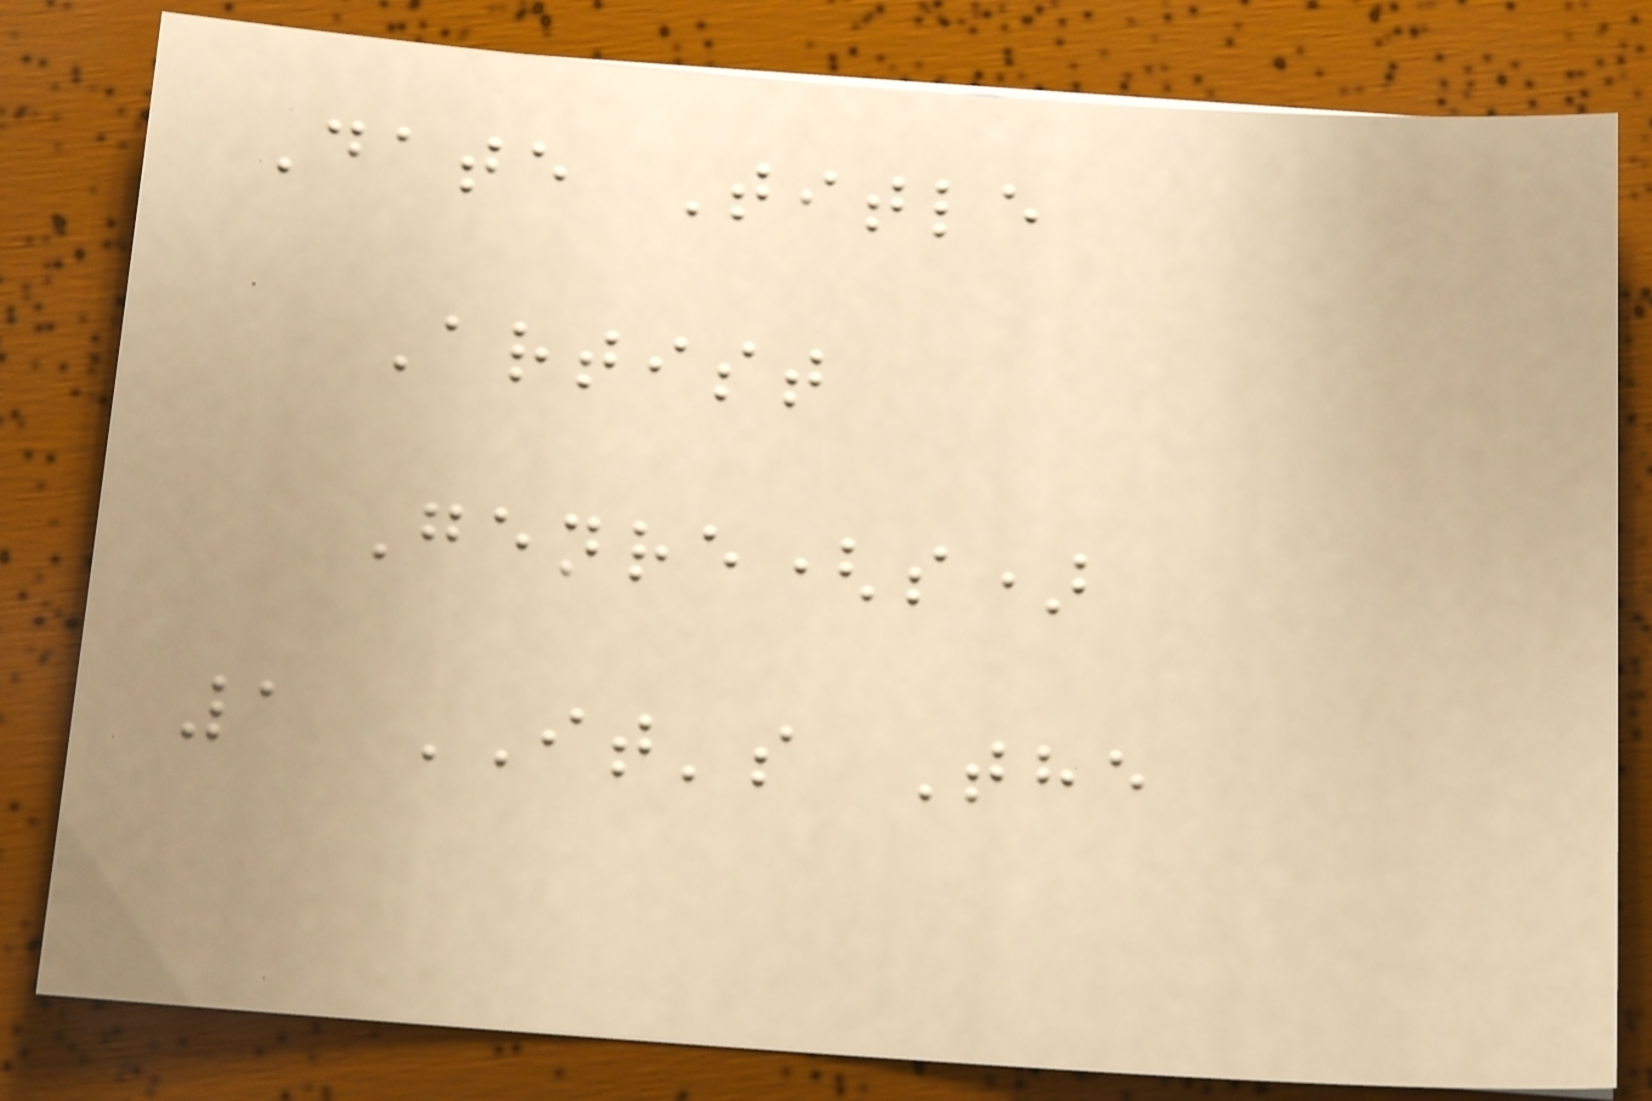Date Title
Artist
Genre(s)
1 IT's The
